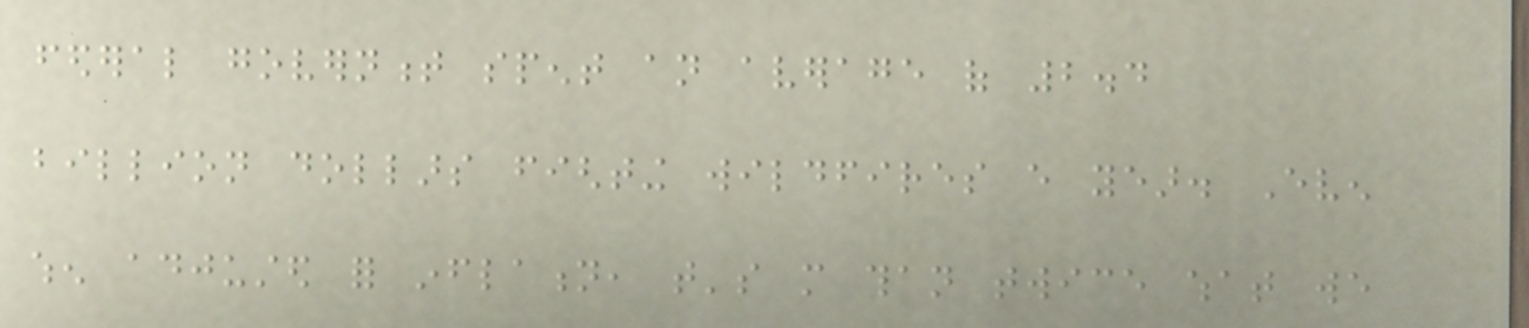federal government spent an average of 2.4
billion dollars fighting wildfires every year. Even
when adjusted for inflation, that's more than twice what we
